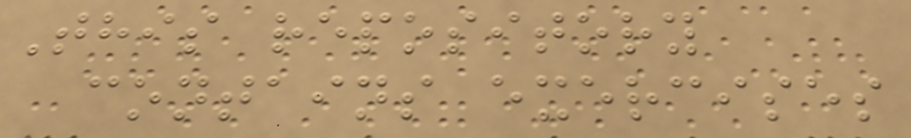This repository
contains exercises
